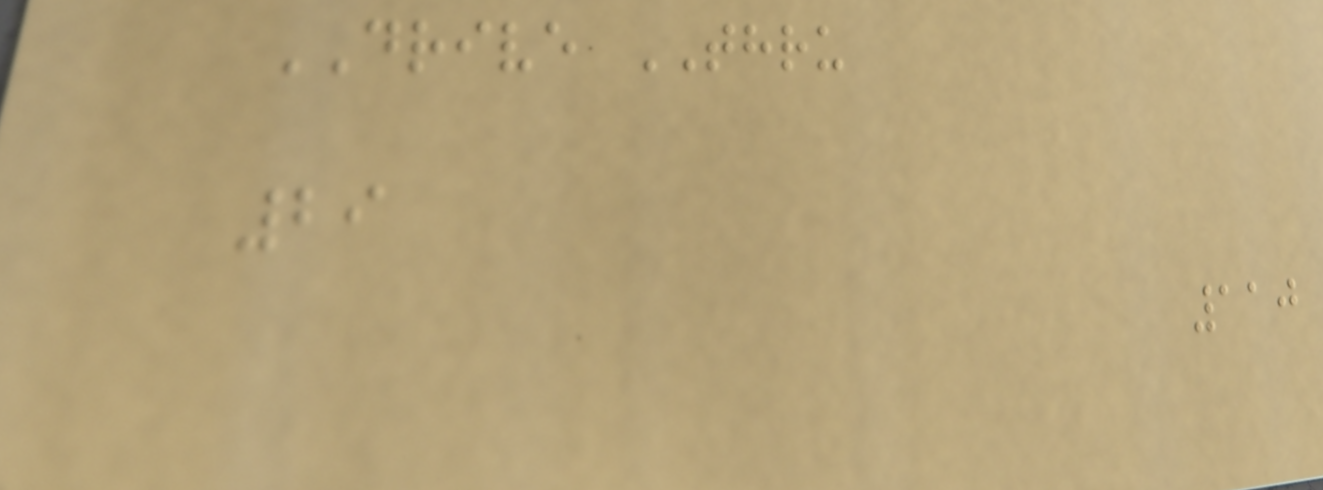DRIVE THRU
29
110
